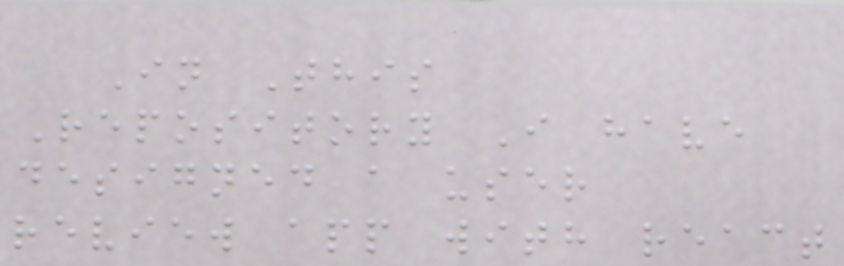In This
Repository I have
designed a user
review app with react
